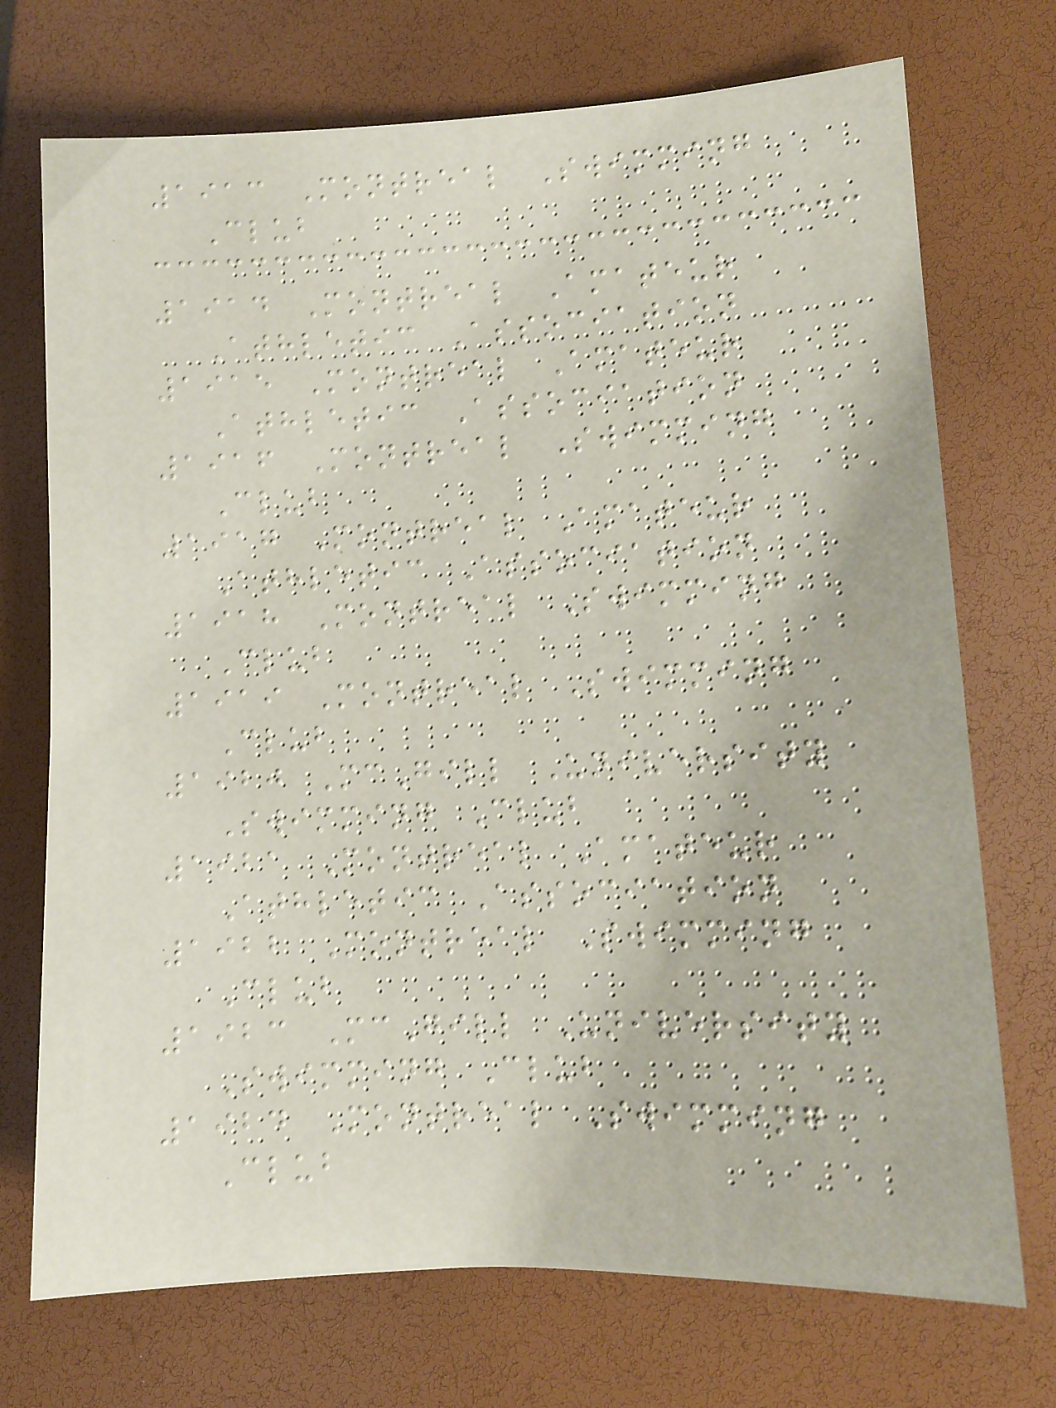1913 Montreal Swimming
Club
1914 Montreal Amateur
Athletic Association
1915 Montreal Amateur
Athletic Association
1916 Montreal Swimming
Club
1917 Montreal Amateur
Athletic Association
1918 Montreal Swimming
Club
1919 Montreal Swimming
Club
1920 McGill University
Swimming Club
1921 Montreal Amateur
Athletic Association
1922 Montreal Swimming
Club
1923 McGill University
Swimming Club
1924 Montreal Swimming
Club
